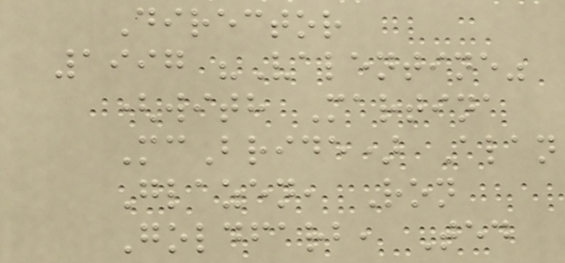Director
1997 "Valentine"
(with Martina
McBride) Alan
Glazen, Ron
Goldfarb, Ted
